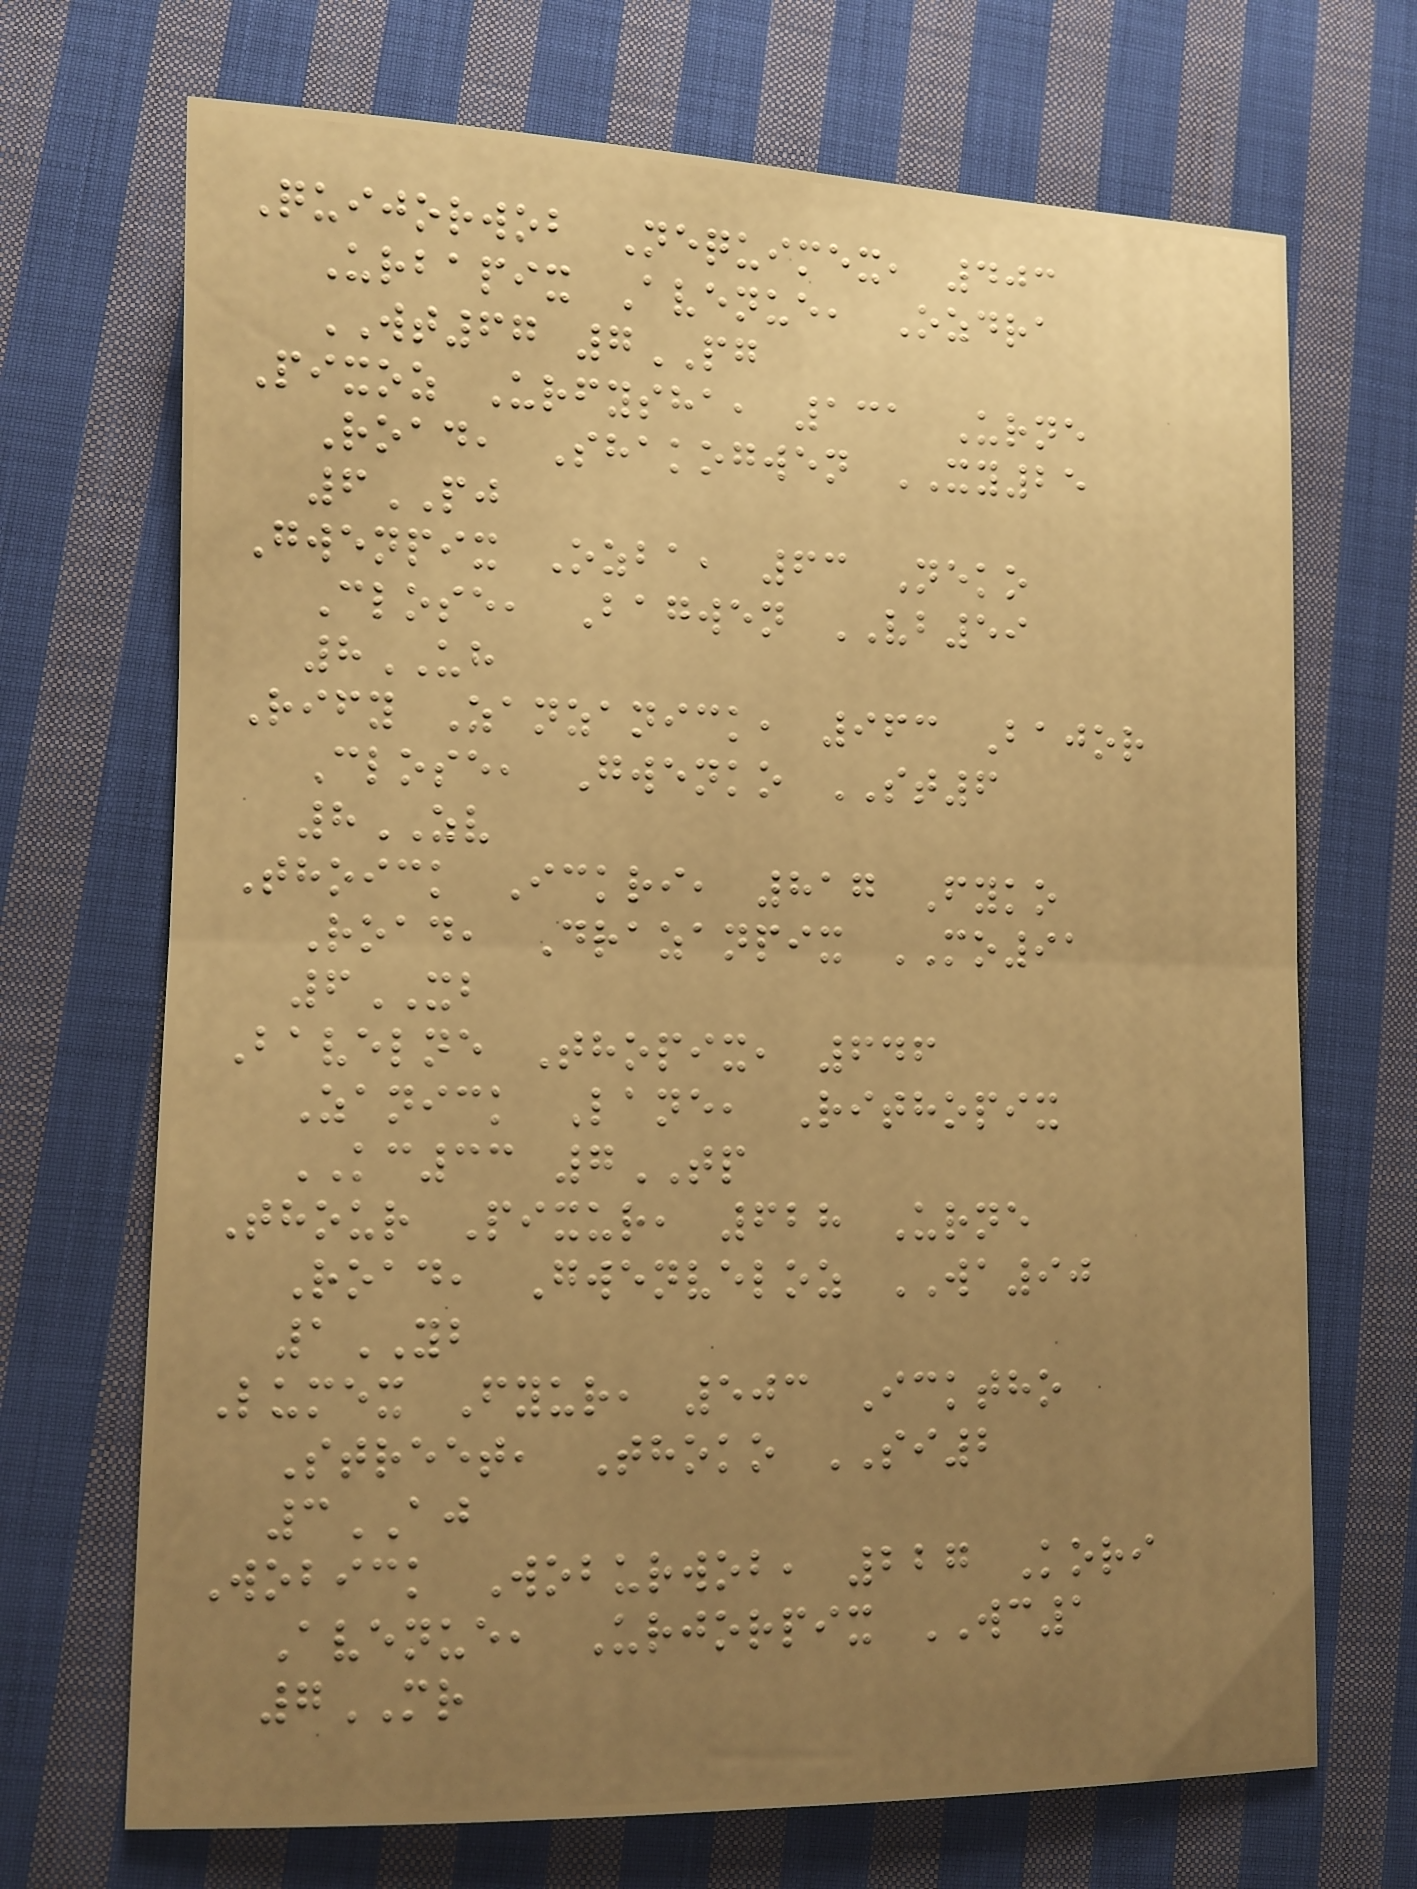Quijorwob Nequimex, 403
Urbapix Avenue, Ozdra
WT67 7PG
Pixoz Urfysha, 131 Urne
Road, Shakogwen XY25
6PJ
Gwenpix Ozba, 63 Neko
Close, Bagwen VB59
8UH
Rify Zanzanick, 963 Bajor
Close, Gwenko ST6
8ZV
Thoick Ickri, 817 Fyko
Road, Drazanpix MO91
6XB
Bavelne Thopix, 646
Zanick Lane, Rithopix
KC33 7TP
Thour Pixur, 628 Urne
Road, Gwenveloz WA90
1YB
Lumex Fyur, 503 Icktho
Street, Thoko SI2
3AJ
Wobick Woburwob, 227 Kori
Avenue, Urjorpix WC1
7MR
